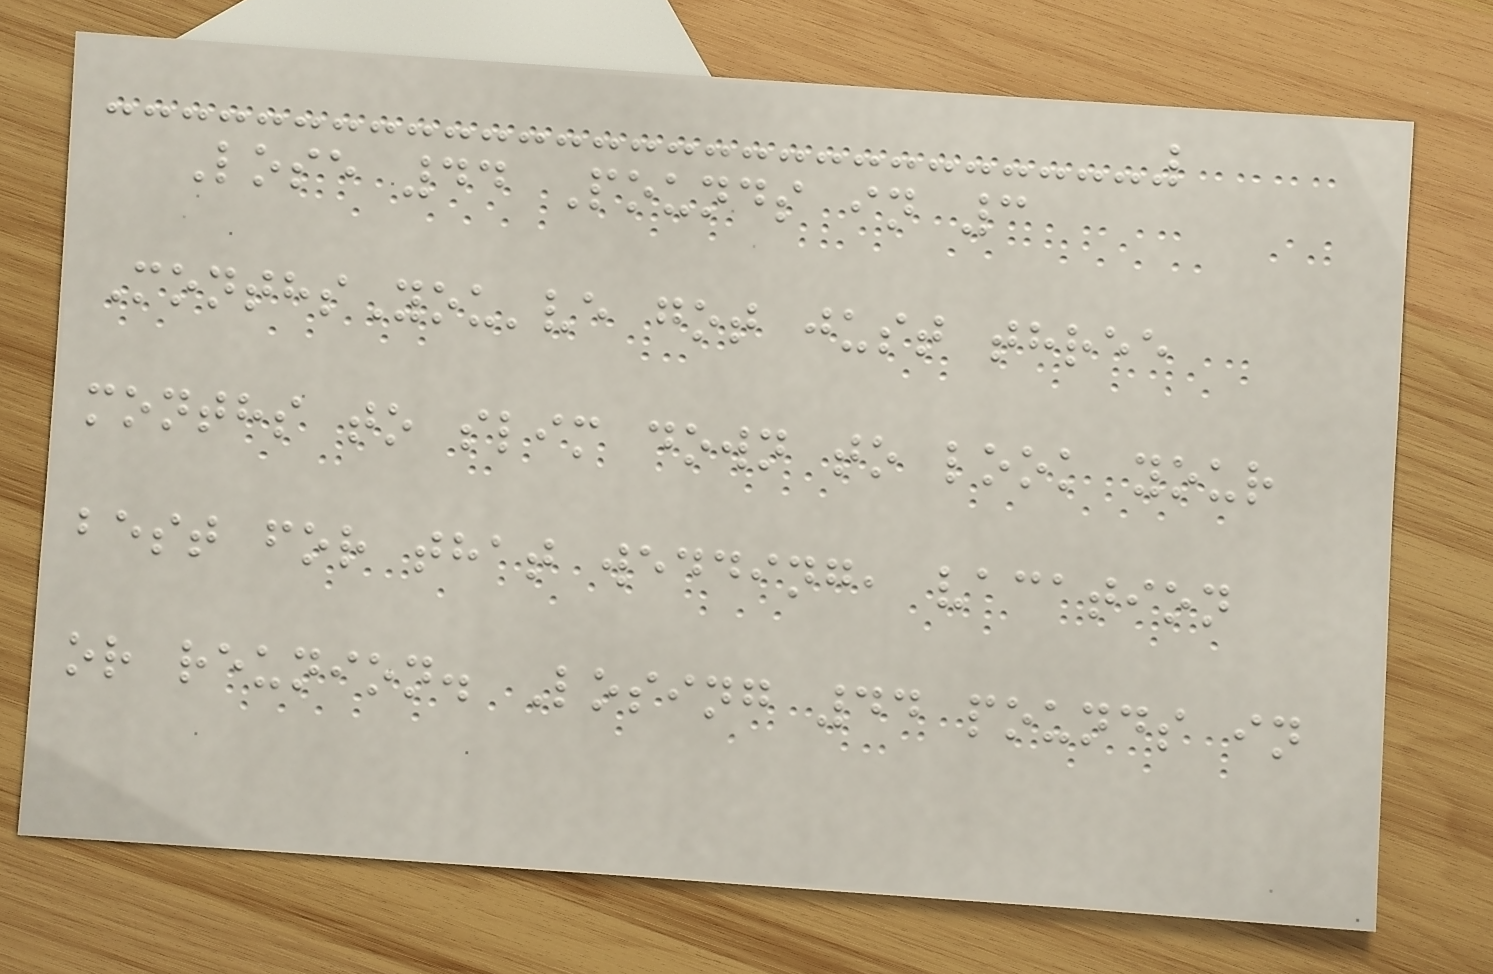Lose 44 Pounds in 3
MonthsYou've got just three
months to slim down to look your
best for that wedding, vacation
or reunion. Losing 44 pounds in
